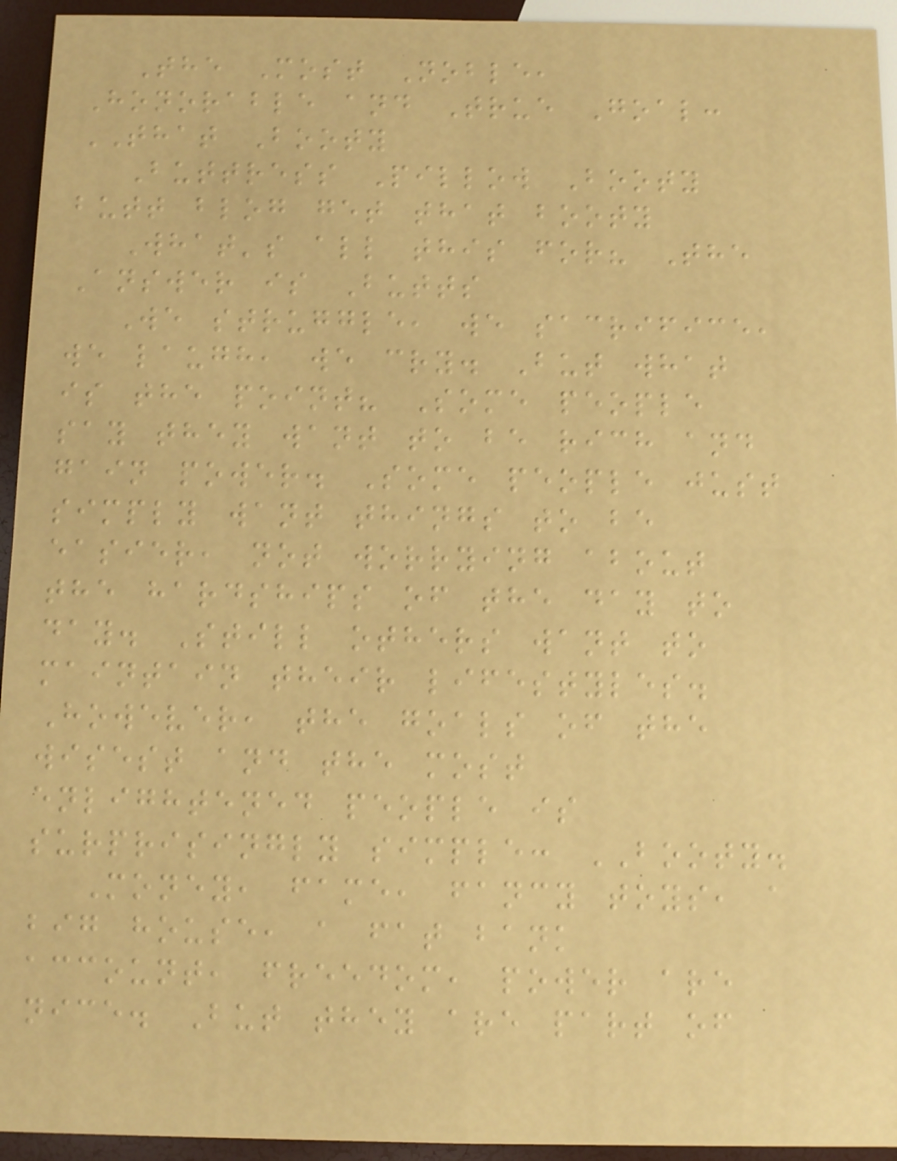The Most Noble,
Honorable and True Goal:
THAT Booty
Buttress Pillow Booty
butt blog get that booty
What's all this for? The
Answer is Butts
We struggle, we sacrifice,
we laugh, we cry. But what
is the point? Some people
say they want to be rich and
gain power. Some people just
simply want things to be
easier, not worrying about
the hardships of the day to
day. Still others want to
maintain their lifestyles.
However, the goals of the
wisest and the most
enlightened people is
surprisingly simple: BOOTY.
Money, fame, fancy toys, a
big house, a fat bank
account, freedom, power are
nice. But they are part of
